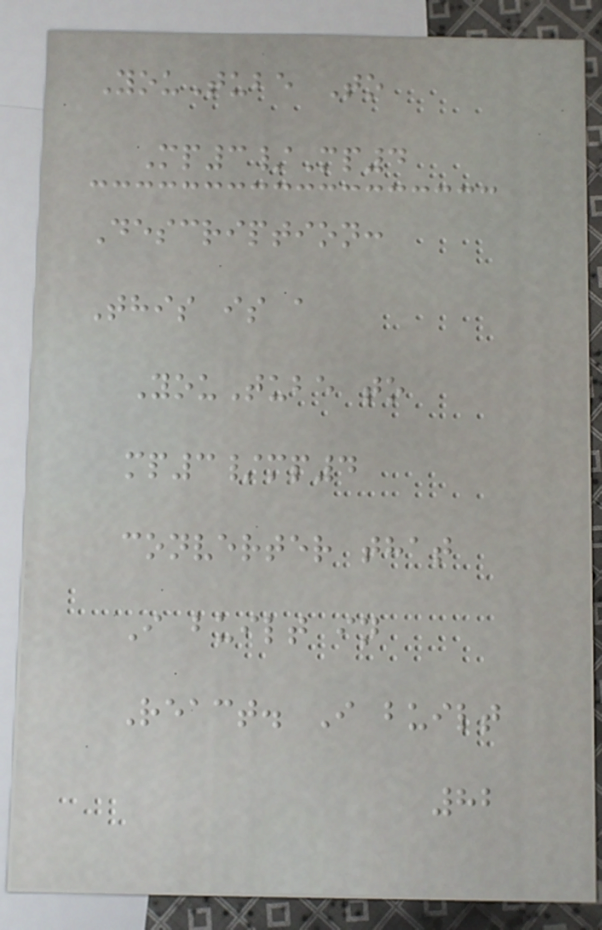YouTube To
Mp3/Mp4
Description:
This is a
YouTube to
mp3/mp4
converter that
I built in
React. I built
82
